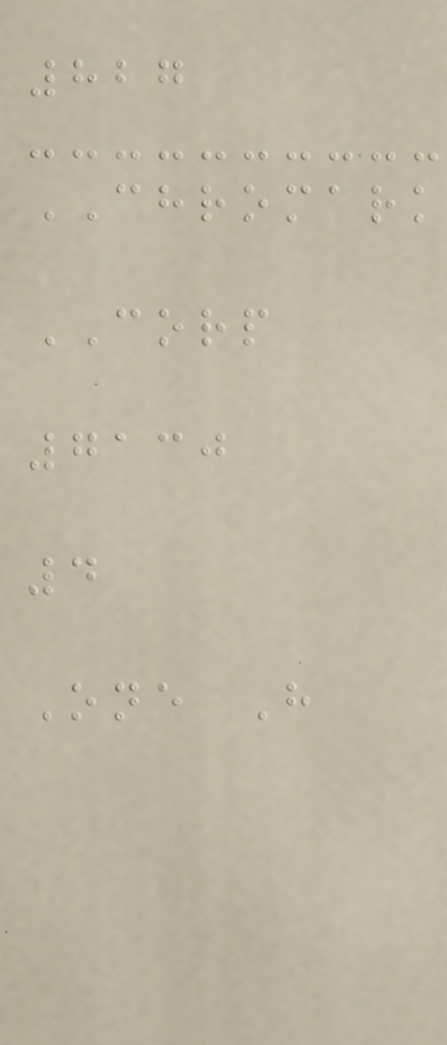827
CHROMARK
CORP
7130
4
One H
